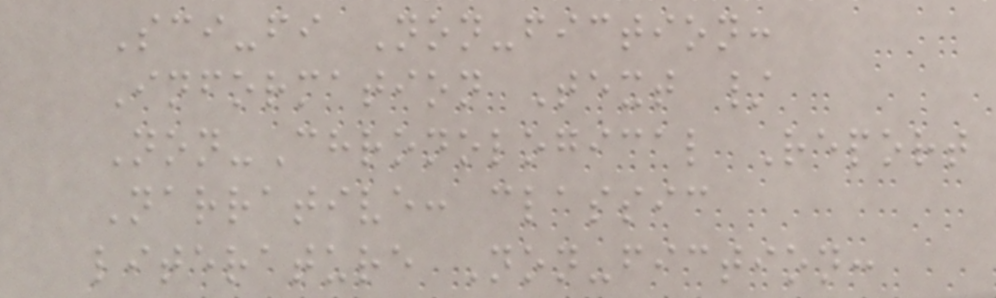Sci-fi Non-fiction:
Information Text /
Non-Chronological Report
Narrative: classic
literature Non-fiction:
